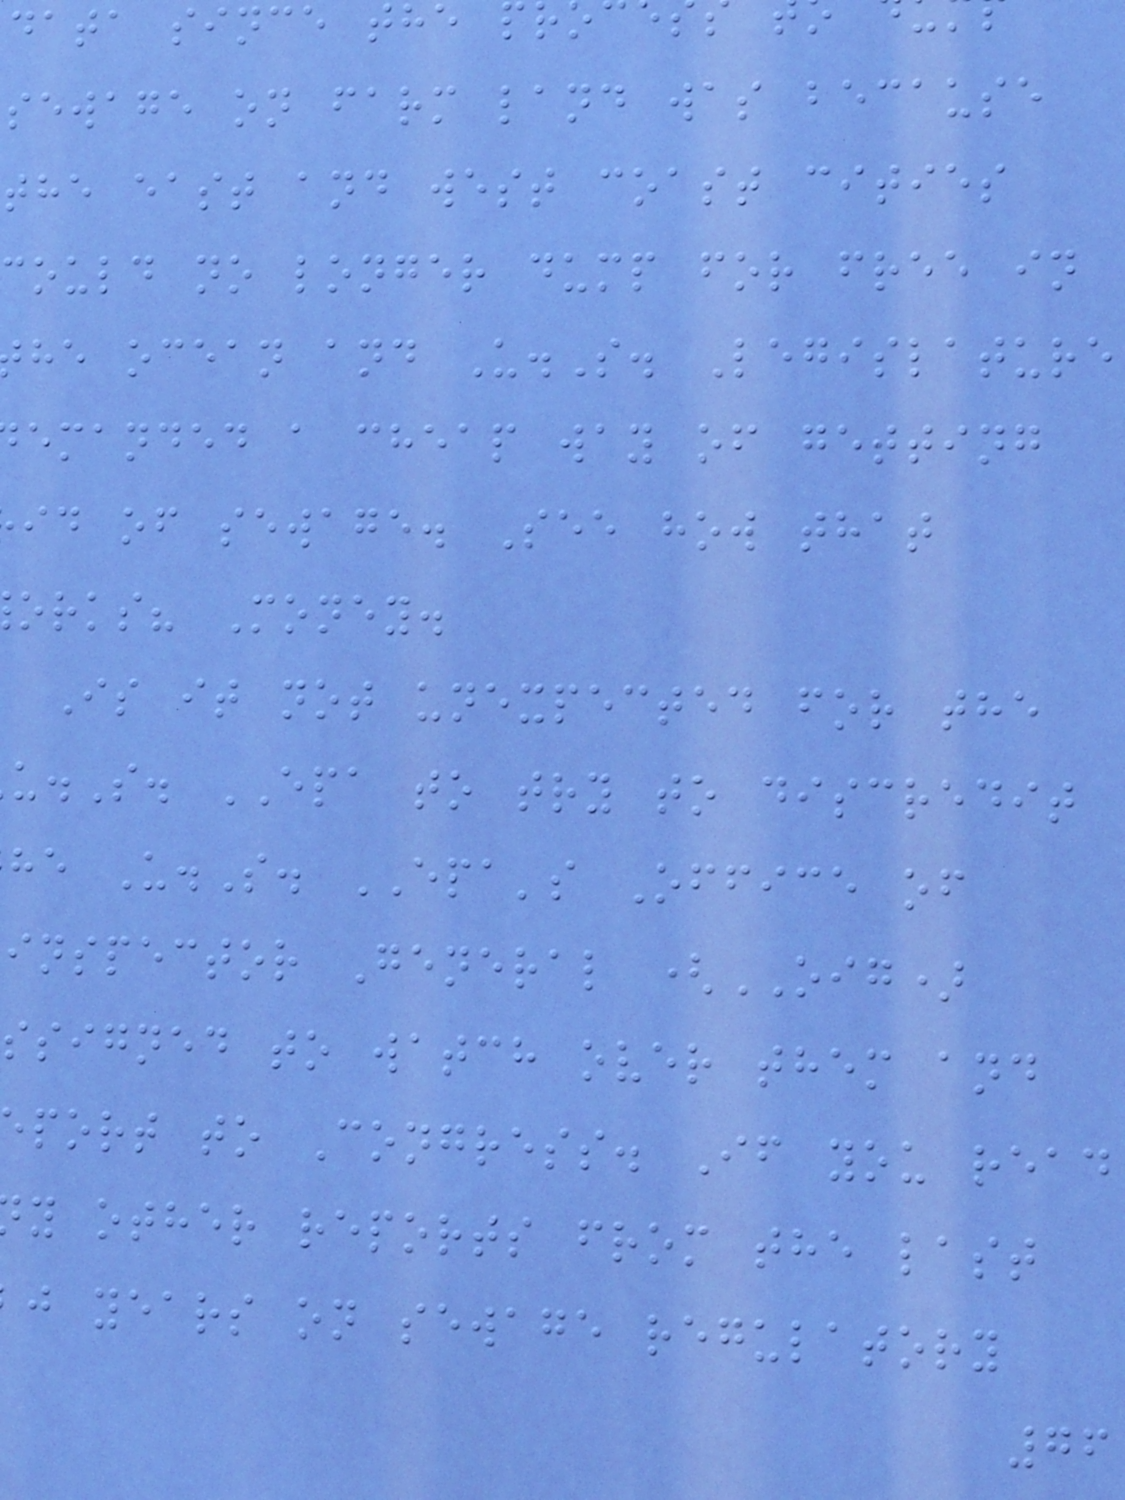data since the p
sewage on farm land was because
the east and west coast cities
could no longer dump for free in
he ocean and U.S. Legislature
emanded a cheap way of getting
id of sewage. See how that
orks? Money.
Is it not unexpected for the
.S. EPA to try to discredit
he U.S. EPA's Office of
inspector General (OIG)
ssigned to watch over them and
port to Congress. If you read
y other reports from the last
j years on sewage regulatory
76
